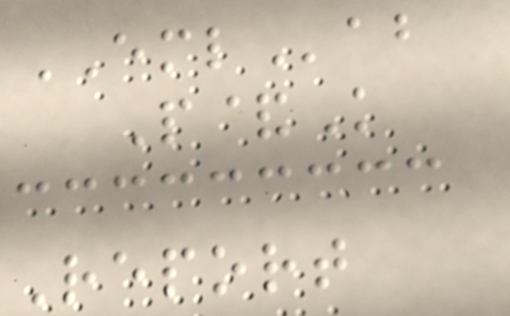EMLab
P&K
Report
